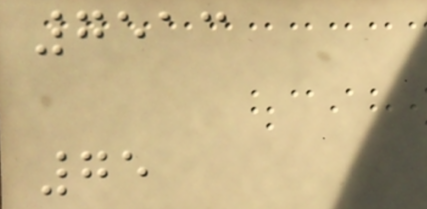7513
75
